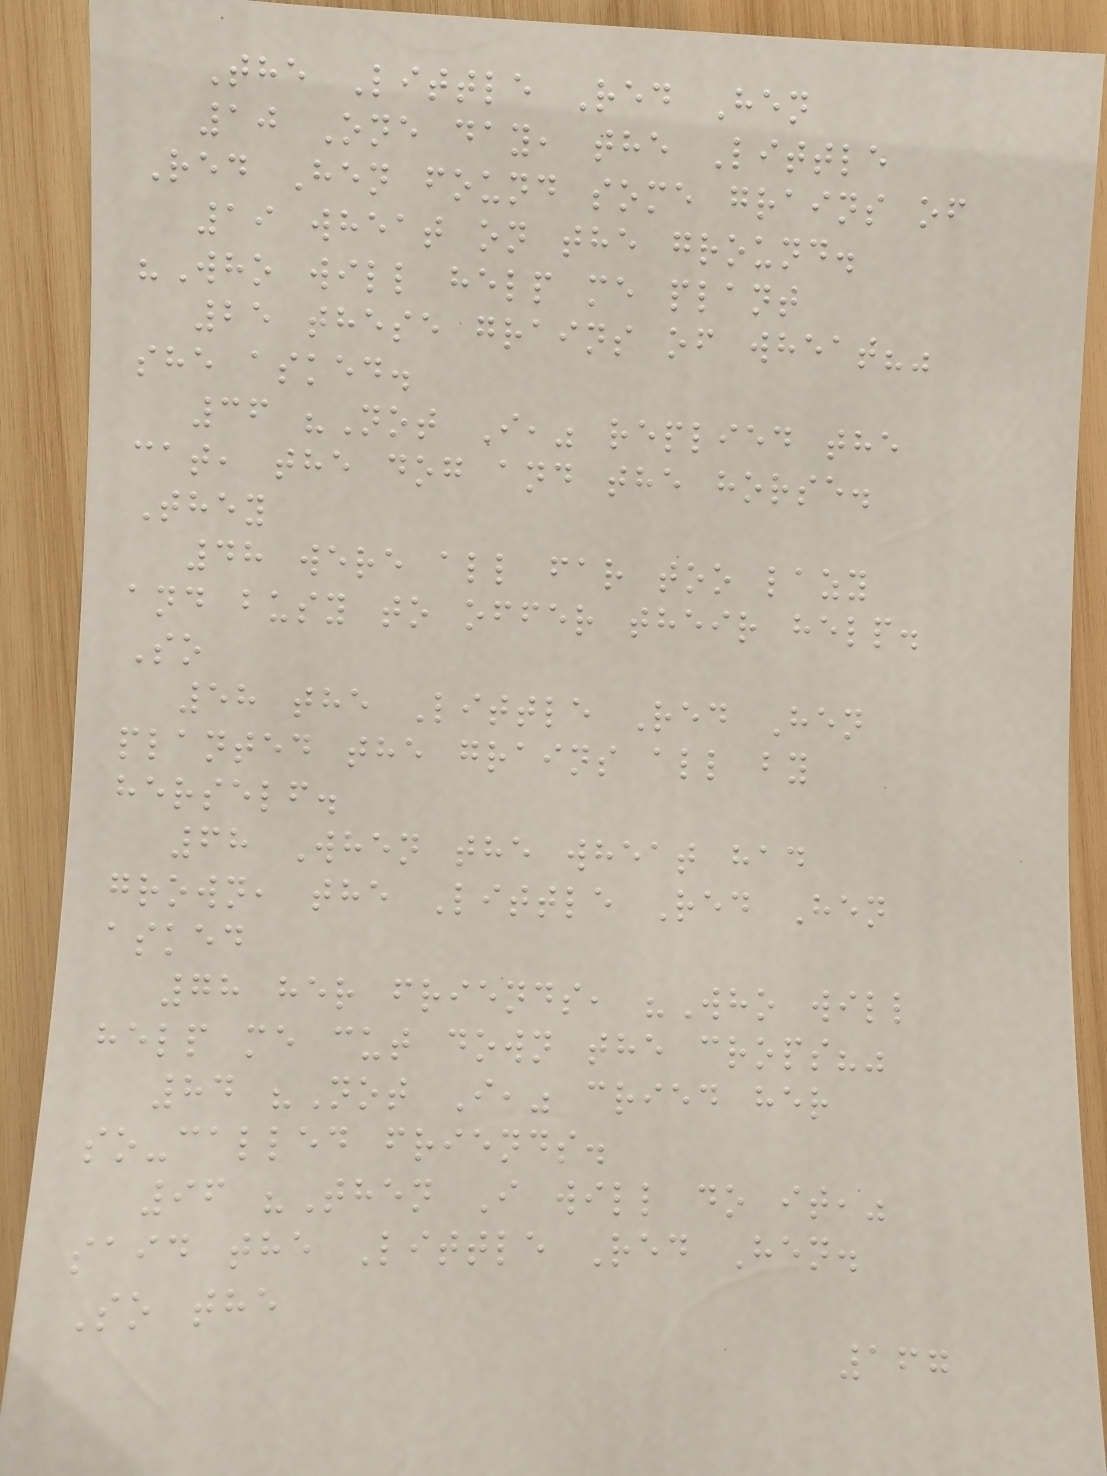The Little Red Hen
10 One day, the Little
Red Hen found some grains of
19 wheat on the ground.
"Who will help me plant
25 these grains of wheat?"
she asked.
36 "Not I," replied the
cat, the dog and the horse.
They
48 were all far too lazy
and busy to offer their help.
So
58 the Little Red Hen
planted the grains all by
herself.
68 When the wheat had
grown, the Little Red Hen
asked
78 her friends, "Who will
help me cut down the crops?"
84 "Not I," cried her
so-called friends.
96 "Then I will do it,"
said the Little Red Hen.
So the
167
